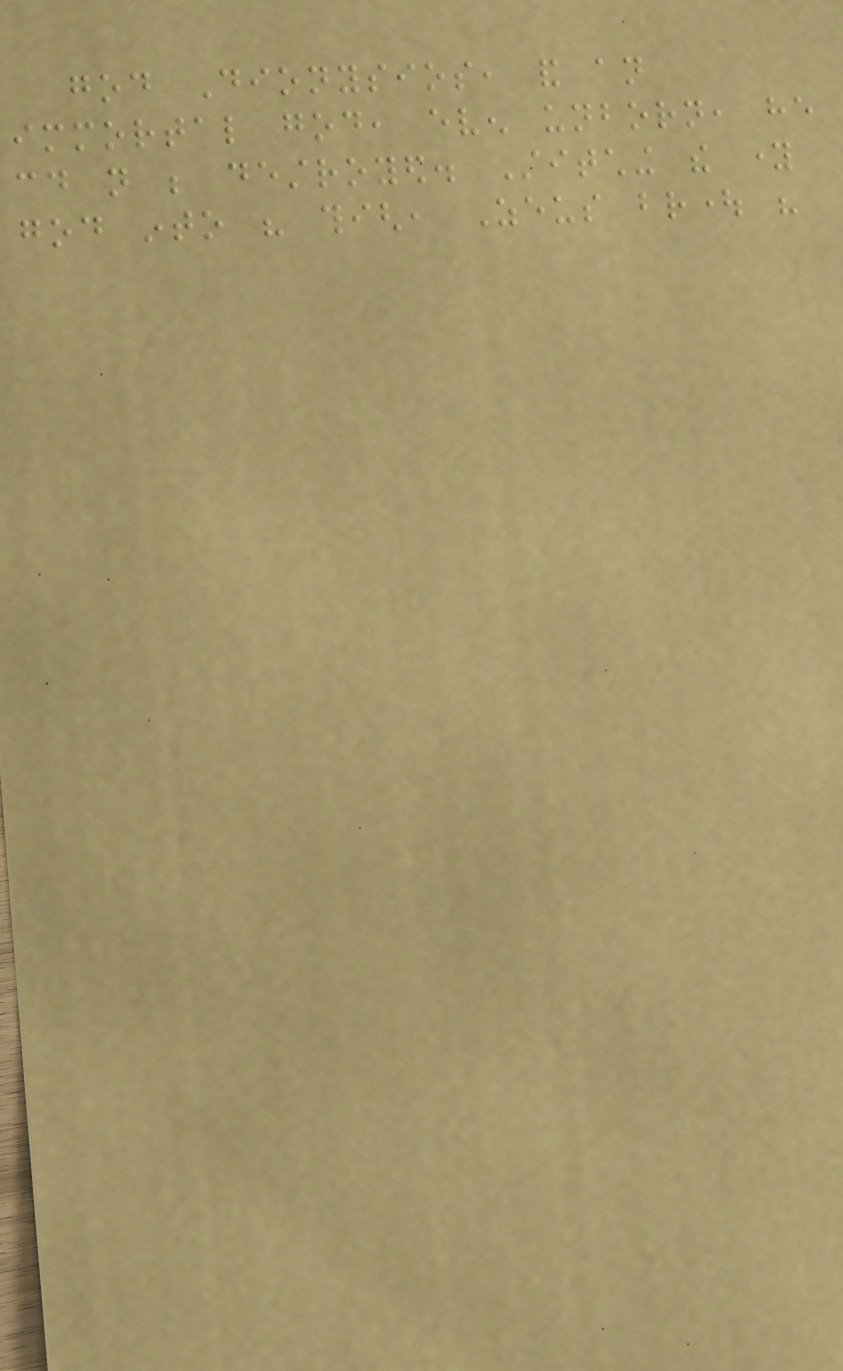god Dionysios, and an
immortal god, even unborn, he
could not be destroyed. Stitching the young
god into his thigh, Zeus brought his
